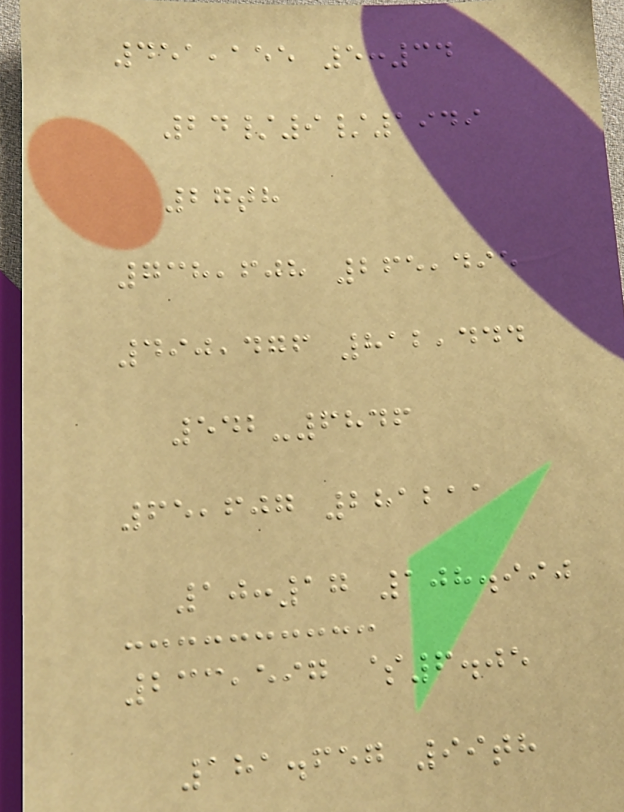451,155 5:34
24/9/1949
27th
738,608 265,495
490,476 812,444
542-6846
65,607 281211
10:17 108.990
233,597 $6.05
181.657 99th
